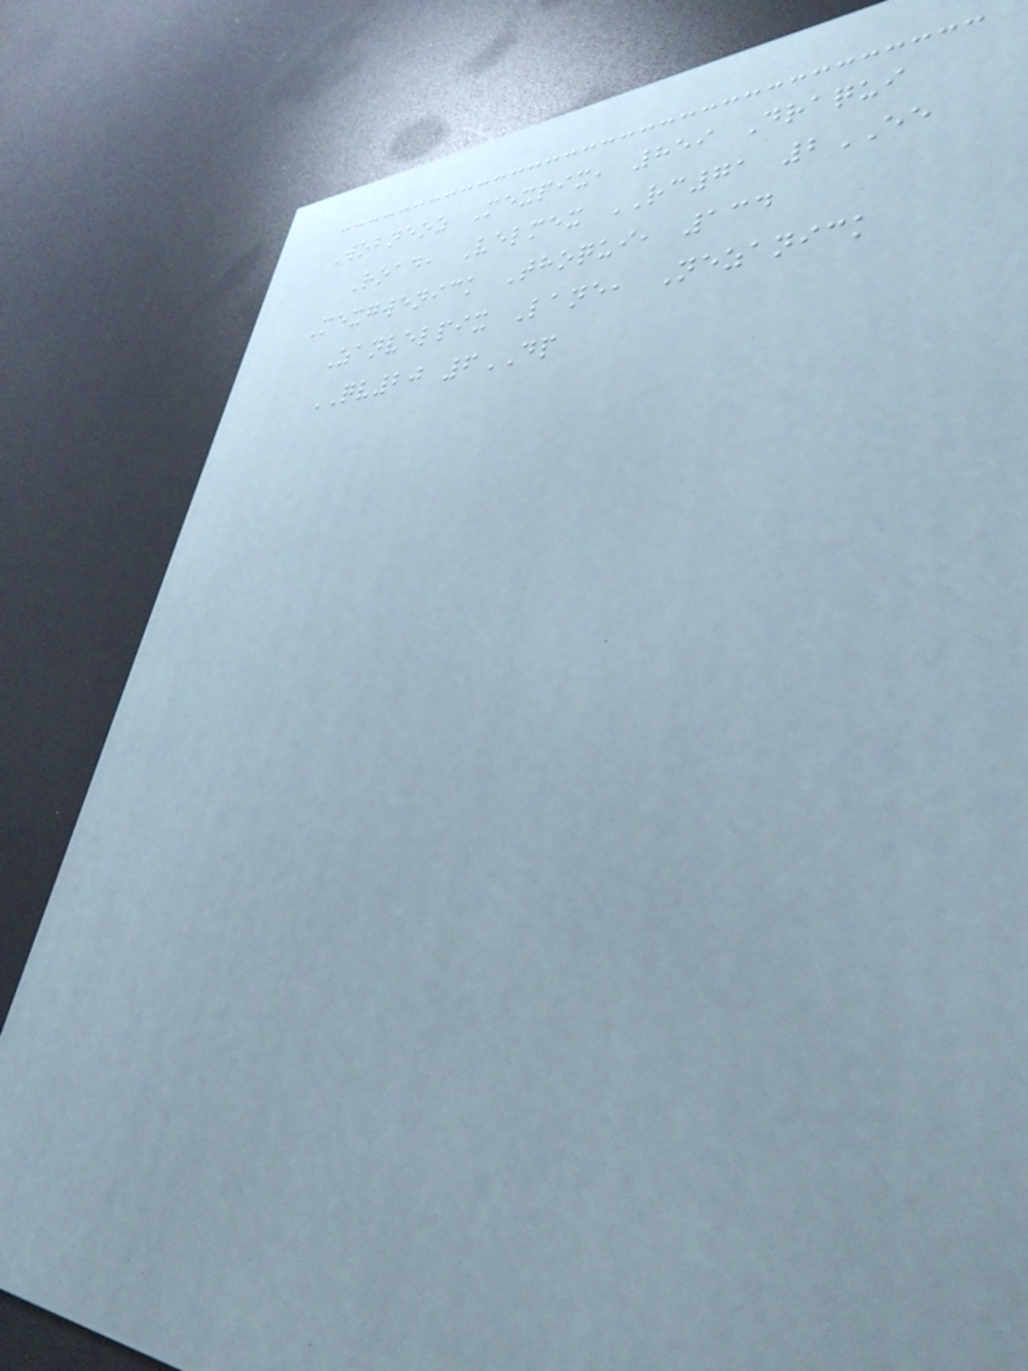Wobneoz Mexpix, 859 Draqui
Road, Velmex RC71 2EE
Mexgwenick Thoqui, 134
Zanvelpix Lane, Nezanick
QV20 6DP
